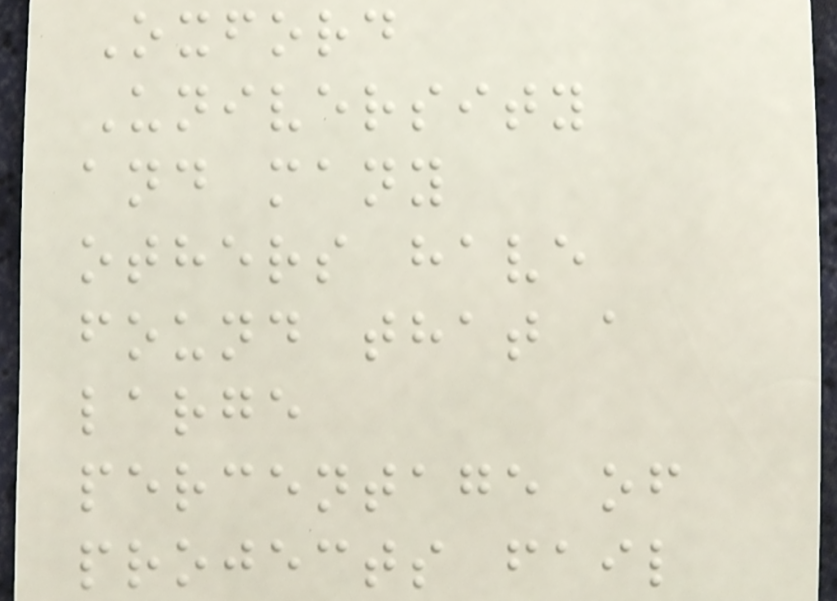Oxford
University
and many
others have
found that a
large
percentage of
projects fail
